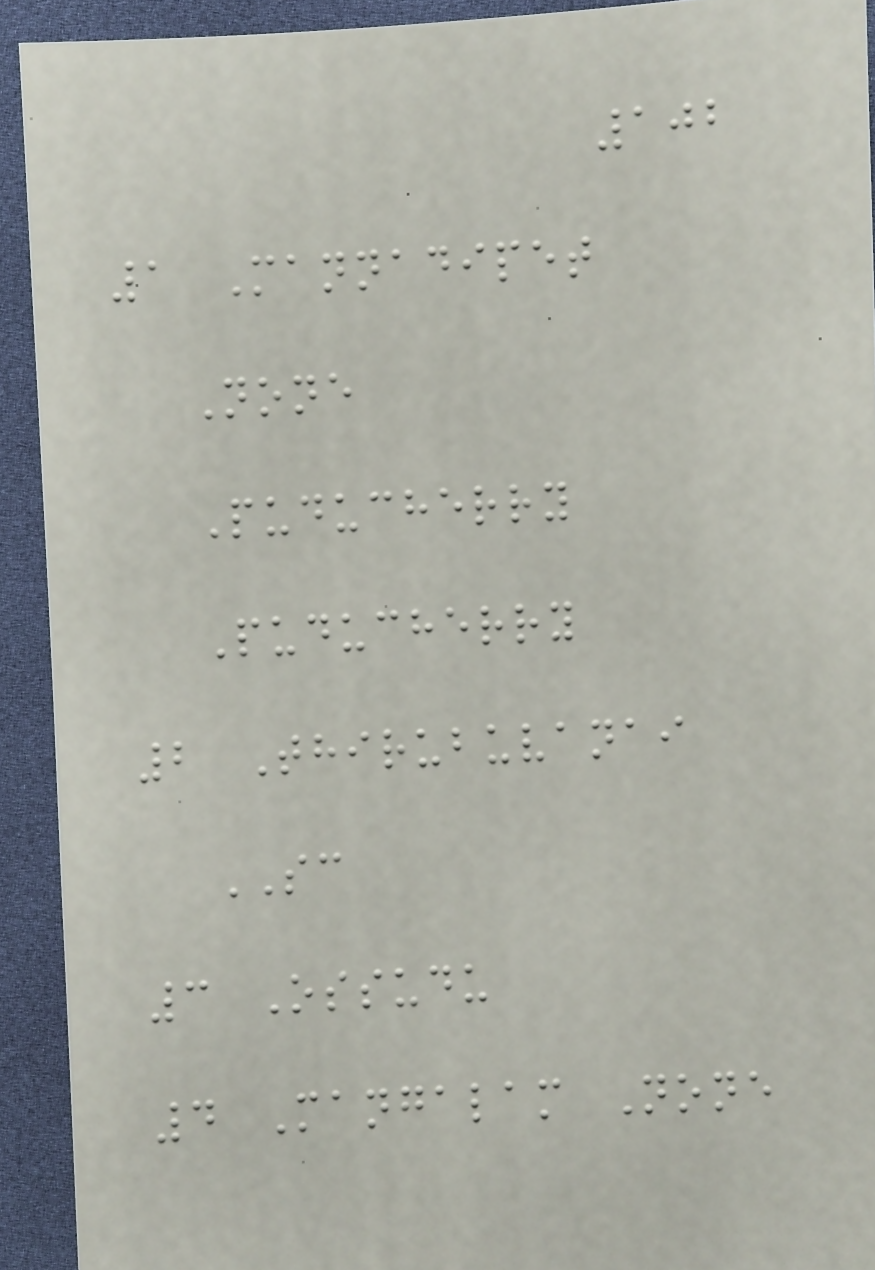102
1 Mannadipet
None
Puducherry
Puducherry
2 Thirubuvanai
SC
3 Ossudu
4 Mangalam None
